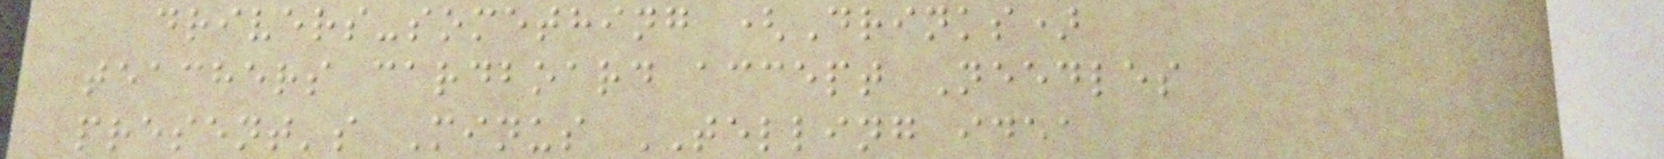drivers-something (Drinks)
teachers cardboard accept Needles
present's Minus TELLING idea
